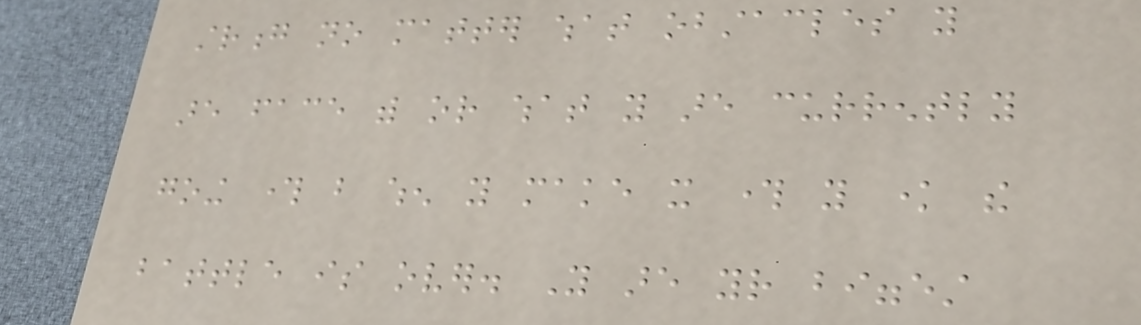strong no matter what obstacles you
are face with or what you are currently
going through but when you make it through you know the
battle is over. You are your biggest
